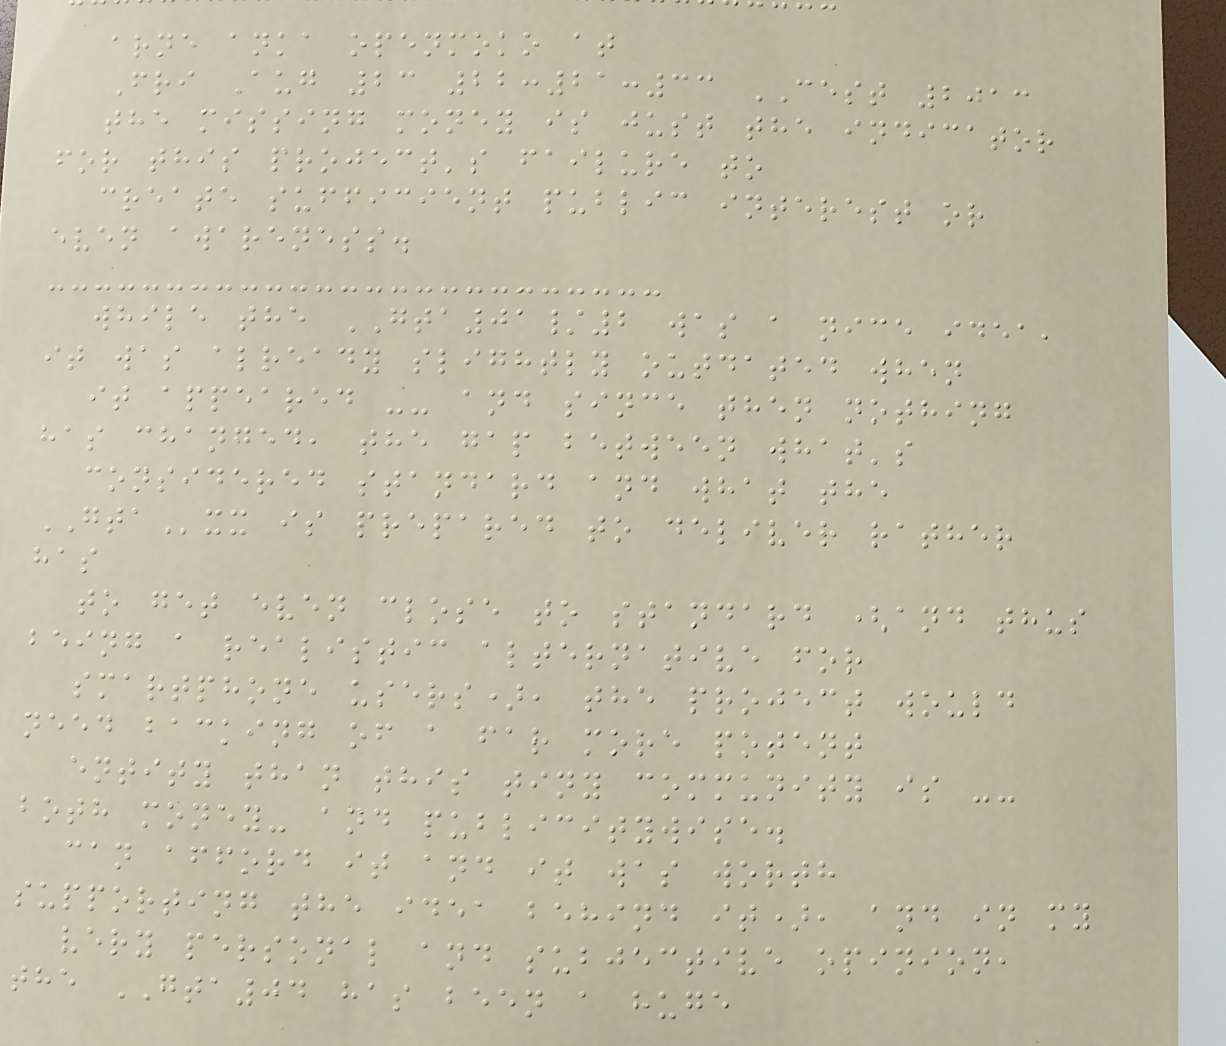arne anka openmoko at
Fri Aug 23 22:21:33 CEST 2013
the missing money is just the indicator
for this project's failure to
create sufficient public interest or
even awareness.
while the GTA01/2 was a nice idea,
it was already slightly outdated when
it appeared -- and since then nothing
has changed, the gap between what's
considered standard and what the
GTAxx is prepared to deliver rather
has
to get even close to standard (and thus
being a realistic alternative for
smartphone users), the project would
need backing of a far more potent
entity than this tiny community is --
both money- and publicitywise.
can afford it and it was worth
supporting the idea behind it), and in my
very personal and subjective opinion,
the GTA04 has been a huge
